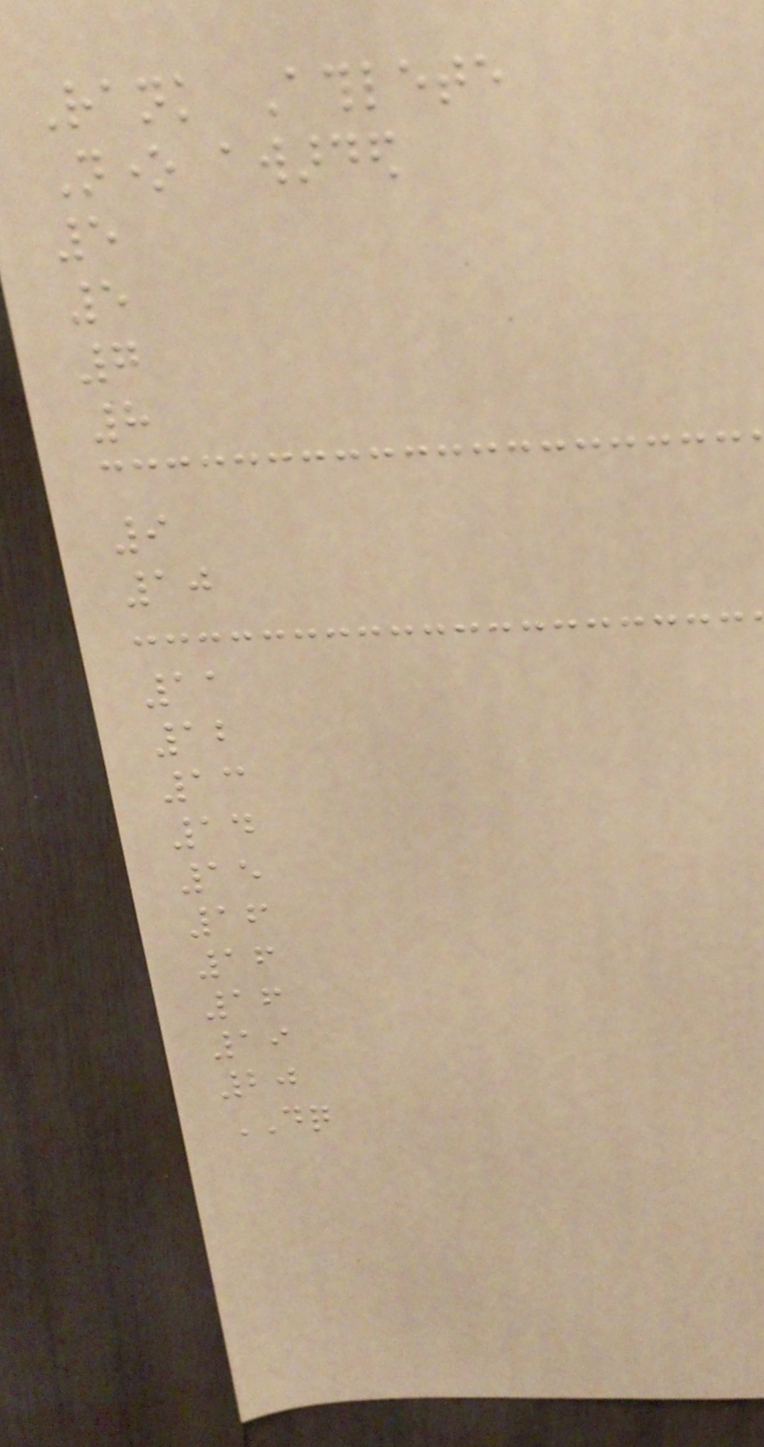Rank Athlete
None awarded
5
5
7
8
9
10
11
12
13
14
15
16
16
16
19
20
DQ
